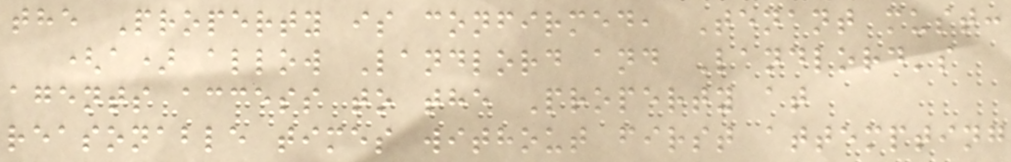the Property is confirmed, Tenant must:
(a) allow Landlord and Landlord's
agents access to the Property at
reasonable times without first attempting
